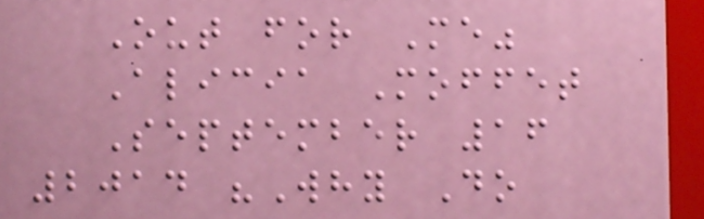Out for Me"
Alicia Moffet
September 16
2014 "Why Do
